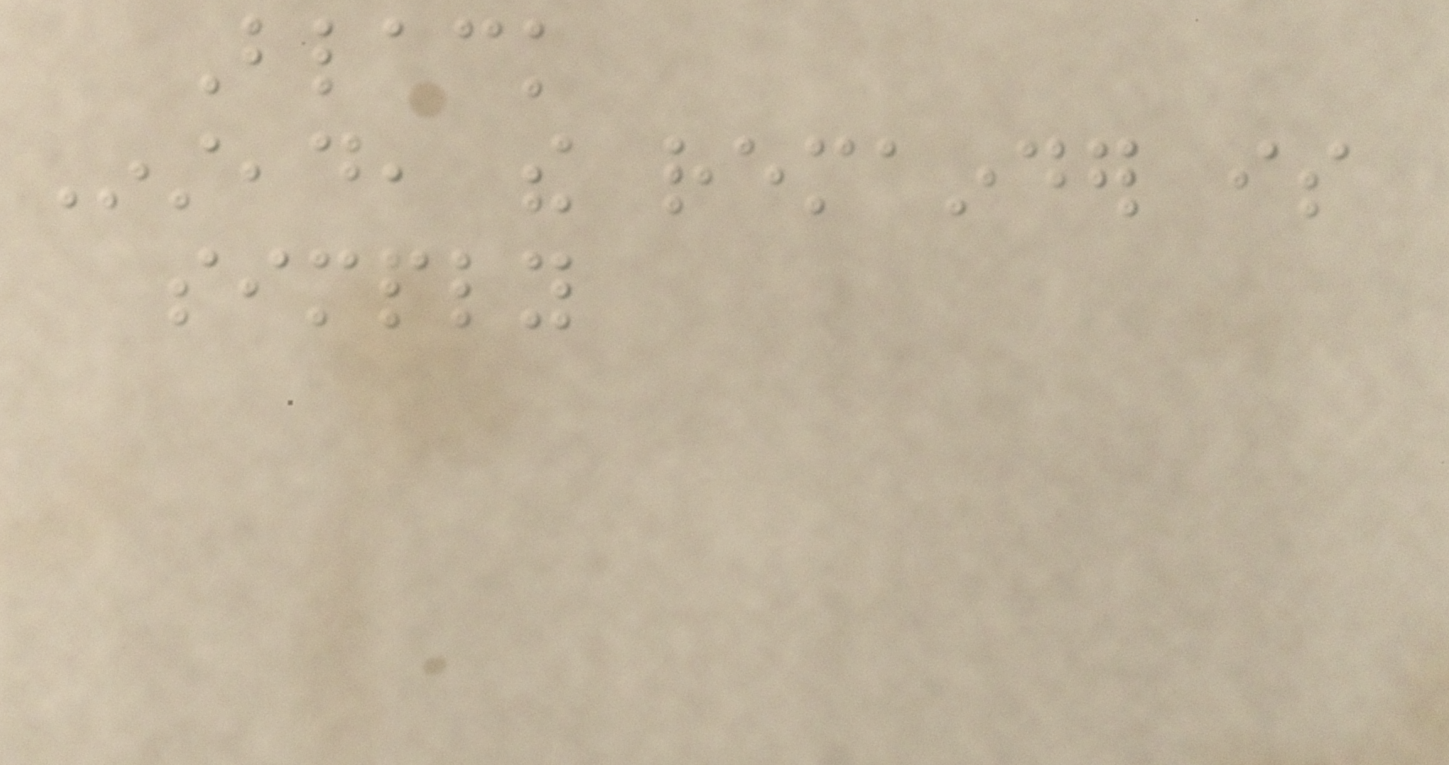Black
Instead, the remainder is
simply
